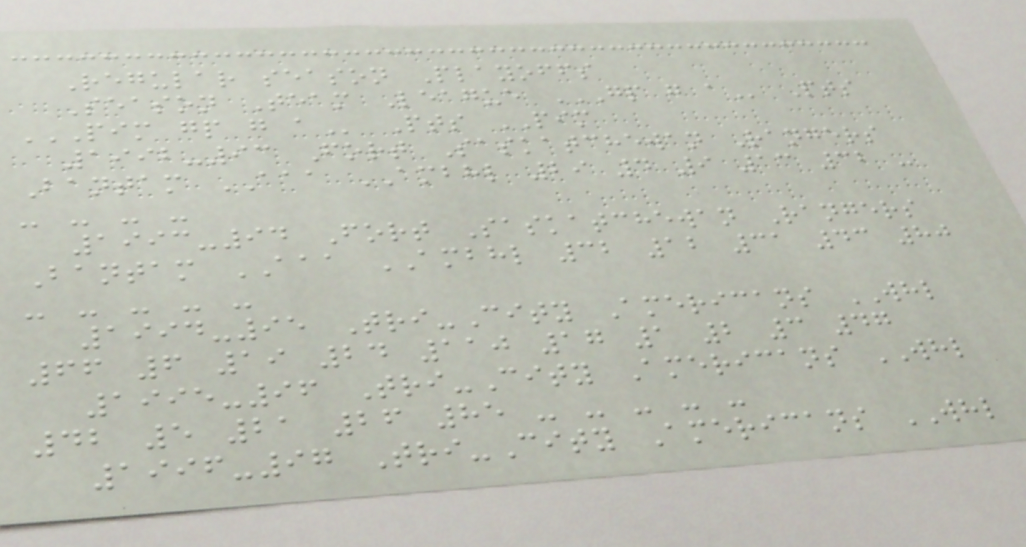Regular season Playoffs
Season Team League GP G A Pts
PIM GP G A Pts PIM
1992-93 Fort Saskatchewan Rangers
Bantam AAA AMBHL 29 4 9 13 32 -
- - - -
1993-94 Fort Saskatchewan Rangers
Bantam AAA AMBHL 32 12 31 43 80
- - - - -
1994-95 Tri-City Americans WHL
66 6 19 24 110 17 1 2 3 47
1995-96 Tri-City Americans WHL
42 5 21 26 85 - - - - -
1996-97 Tri-City Americans WHL
